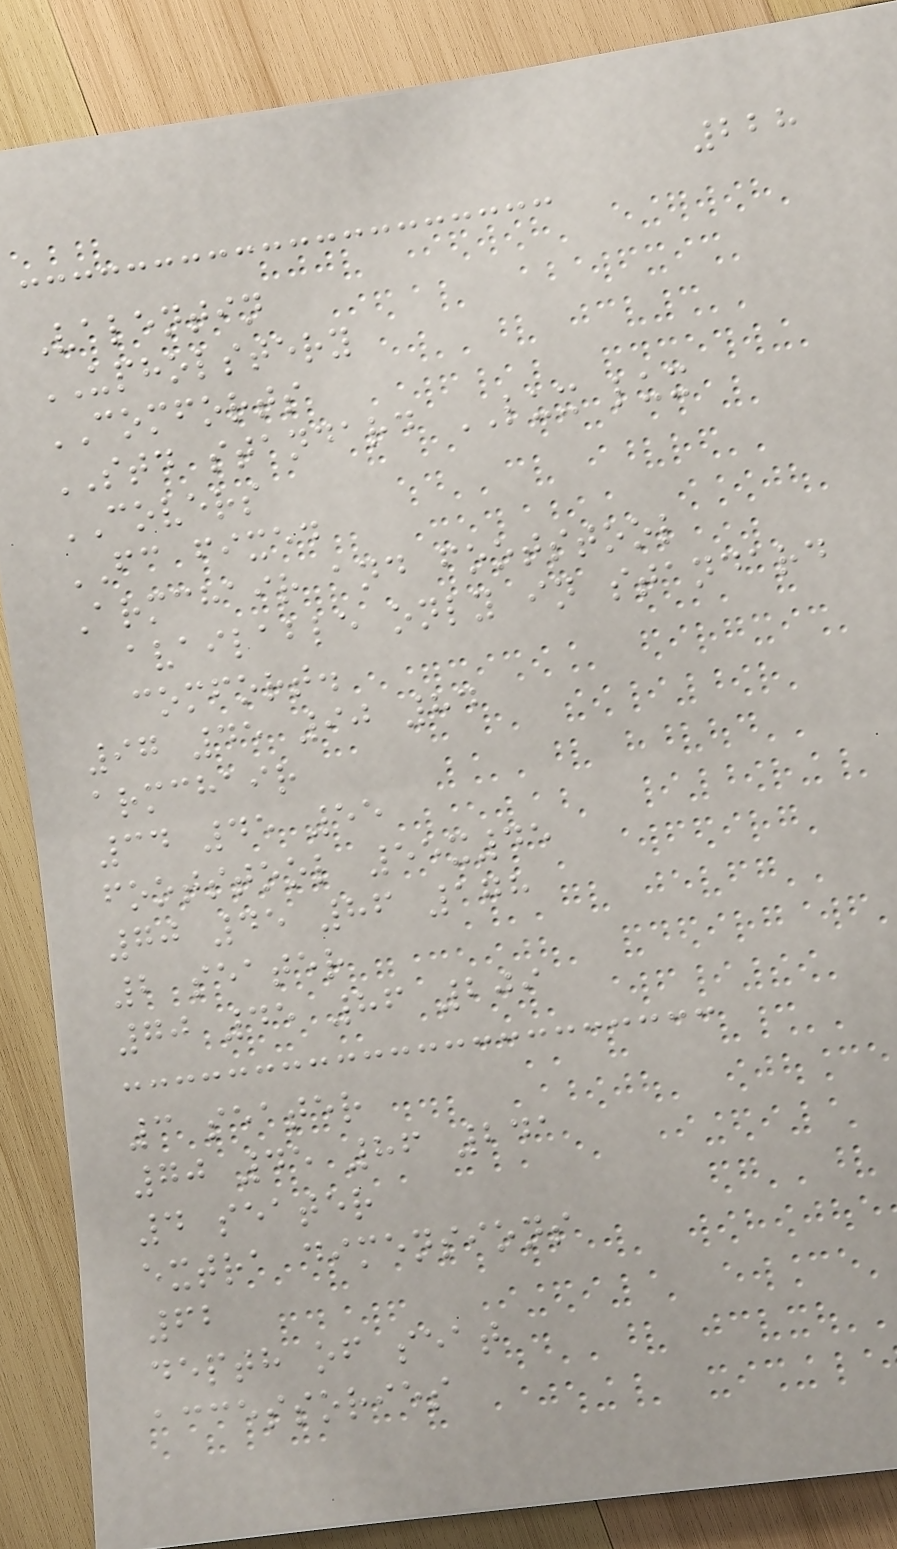228
Valentin
UPHOLSTERY
COMFORTS
STD standard LUX lux
COVERS
FC fixed
Armchair and footstool
available only in standard
comfort.
97 45 90 84
armchair
34 45 55
footstool 55x45
70 45 86 178
2 seater
70 45 86 209
3 seater
70 45 86 241
4 seater
extra dimensions
62
depth of seat
accessories
